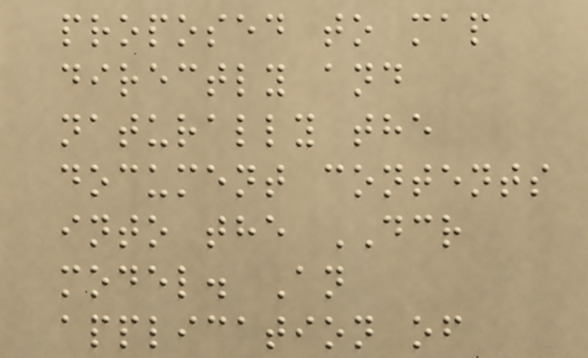proposed to map
directly and
naturally the
document contents
into the DCR
model. An
application of
